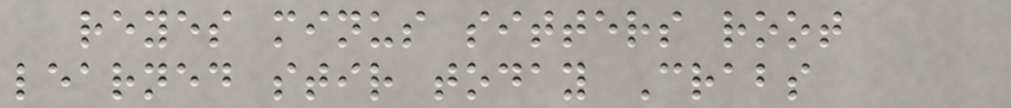reyes minus sitters root
learned stir today Crabs
